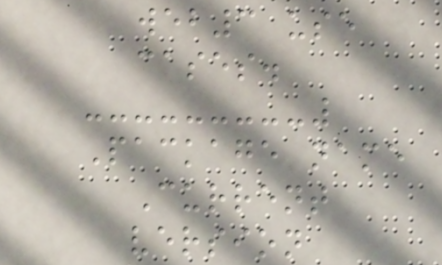web3 use
cases.
Package name
Current
version
